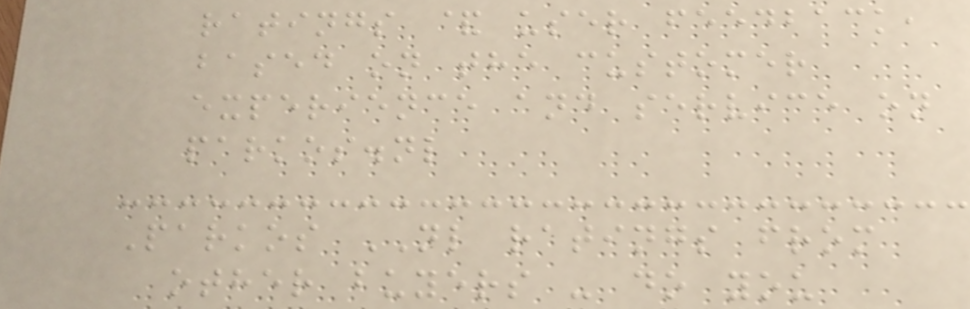ratings & user feedback,
based on the customer
experience and service on
parkos.nl
Parkos NL ratings from
other buyers - do you
